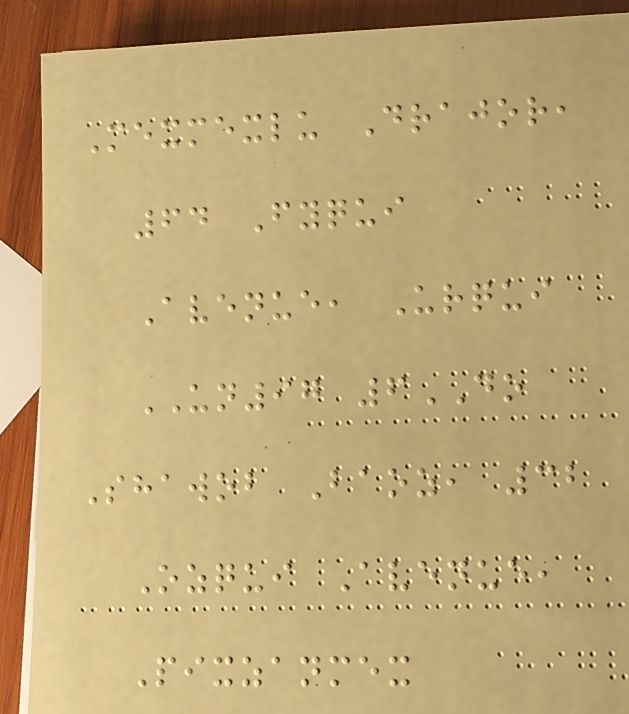Mexmexlu Drajor,
64 Fyqui
Avenue, Urqui
UN97 6DO
Shawob Baoz, 32
Ozqui Avenue,
Pixzanmex
